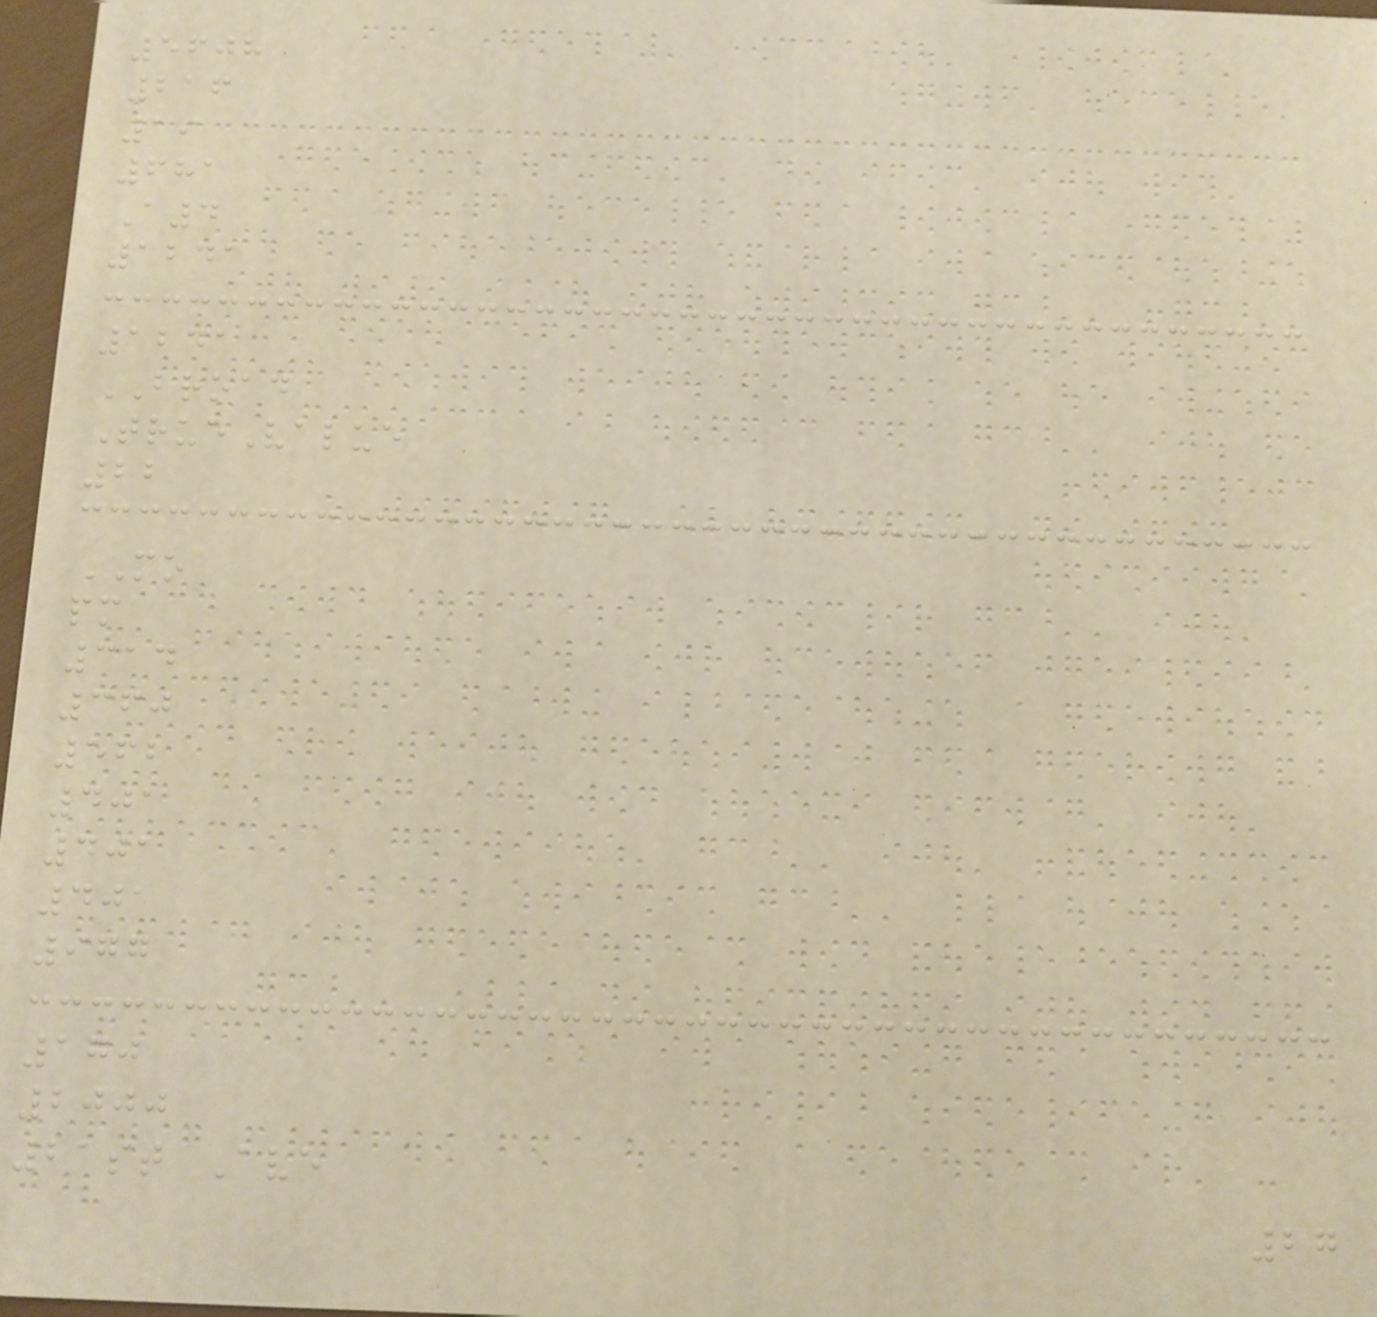5608
216
19
681
A4
1241
1241
BROAD
TrueValue
22
MO
pm
314
360
562
401
401
401
977
170
2000
21st Ave
27
